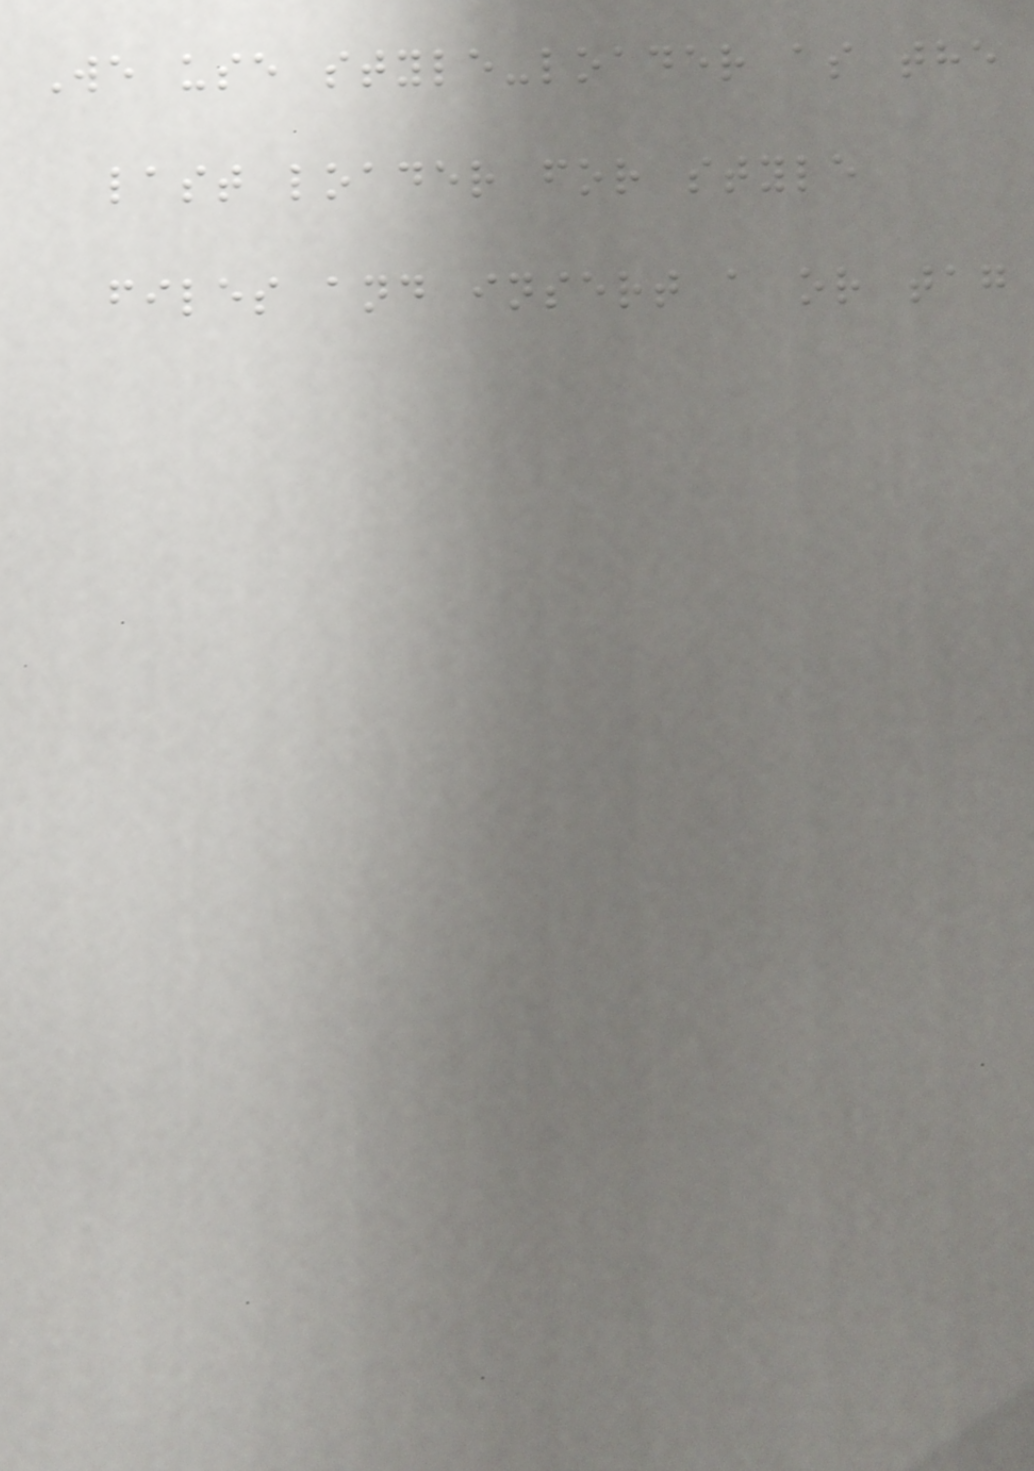We use style-loader as the
last loader for style
files and insert a or tag
